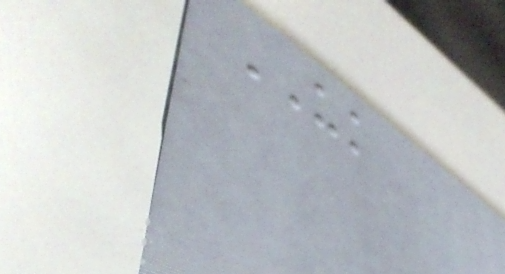UK
